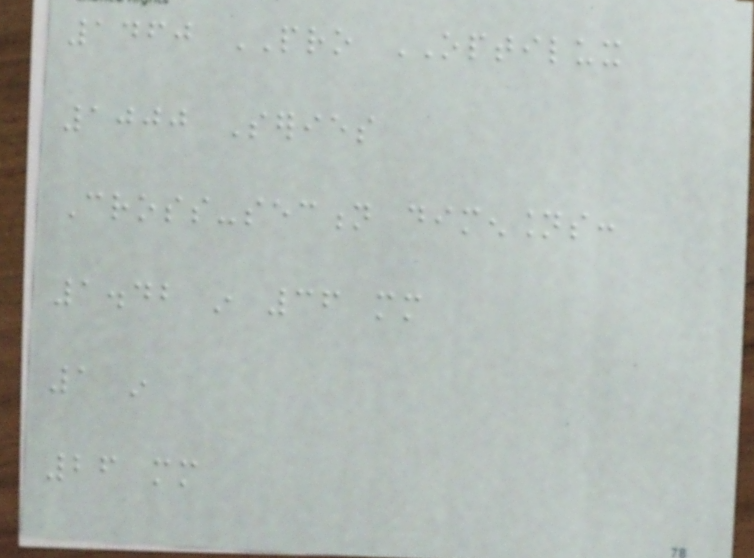1460 PRO OPTILUX
1000 Series
Cross-section dimensions:
1.42 in 36 mm
1 in
26 mm
